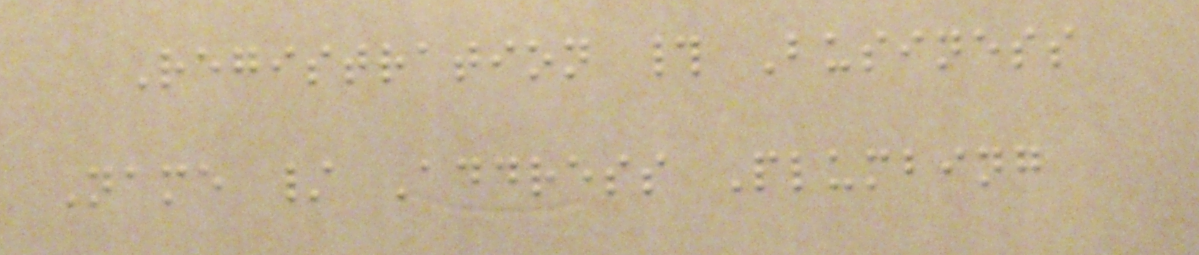Registration # Business
Name / Address Plumbing
